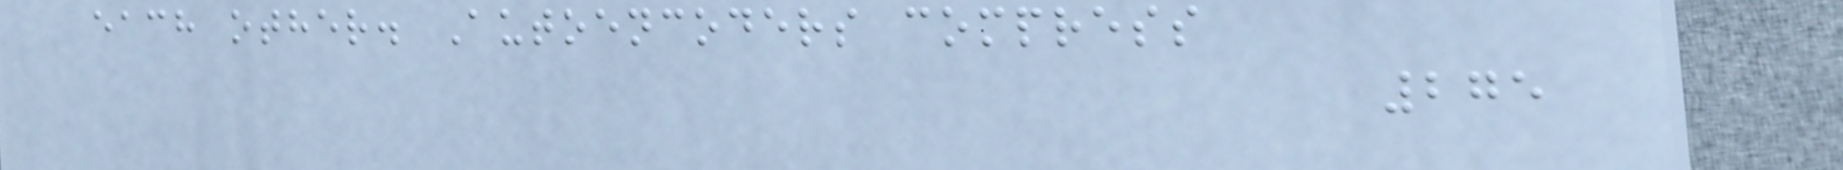each other. Autoencoders compress
275
